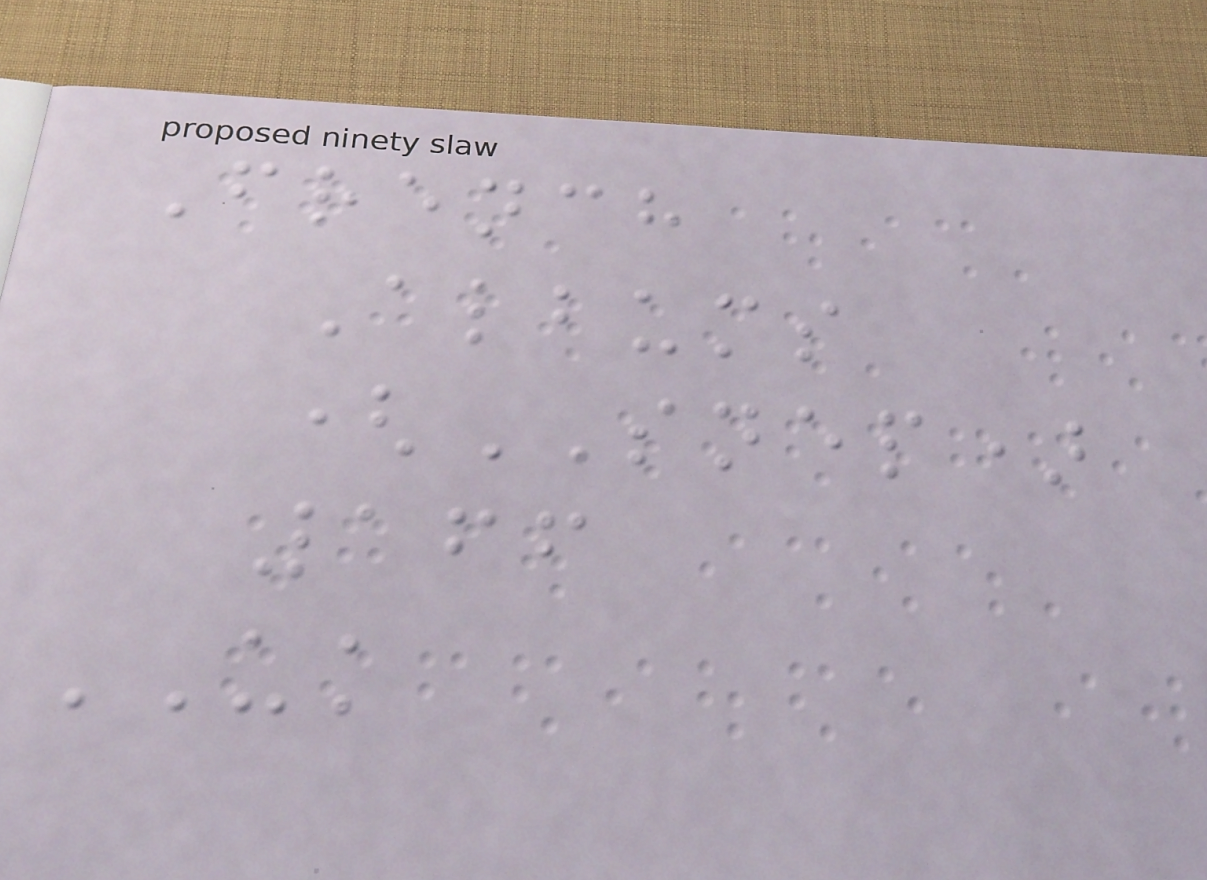French
Albums
(SNEP)
166
UK
